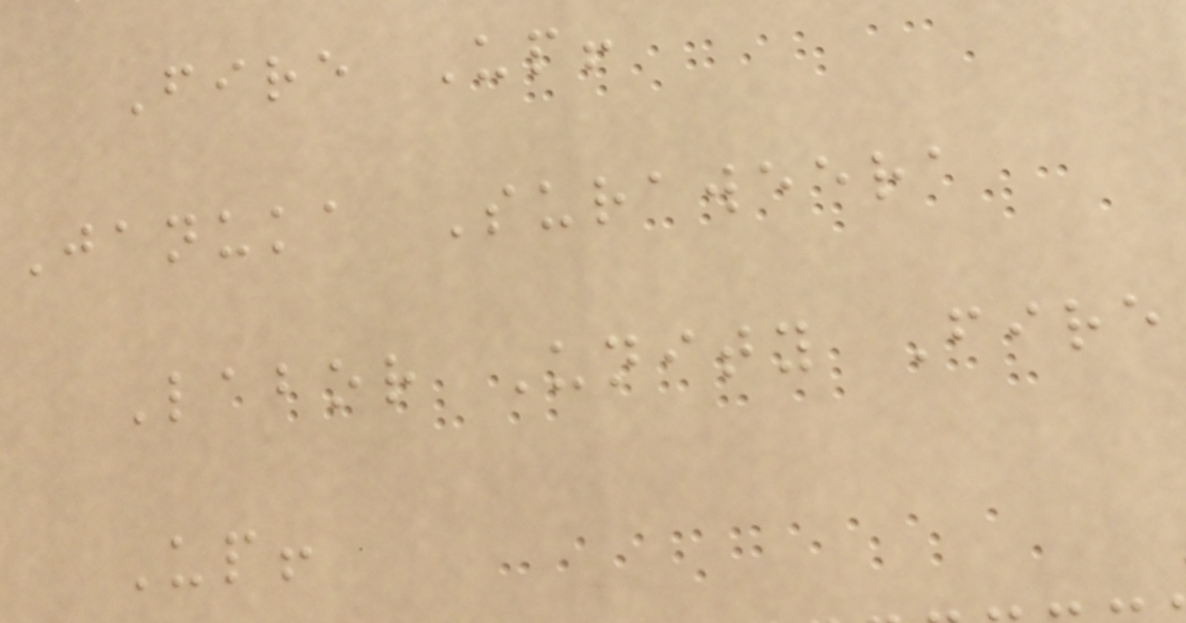Fire Up!
Januka Suraweera
Labor Unity Fire
Up!
